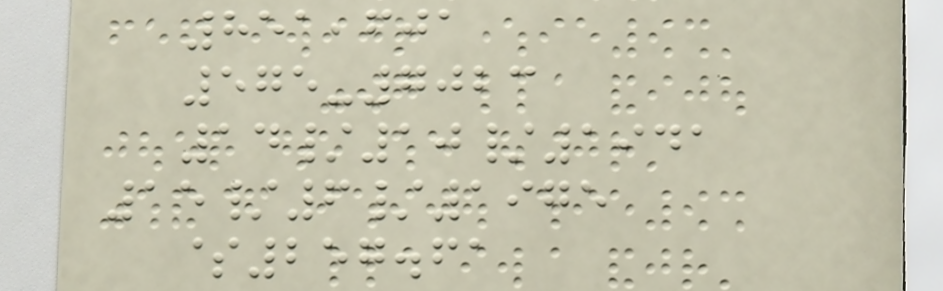851,601
575-7023
14/10/1941
15/6/1975
$257.61
